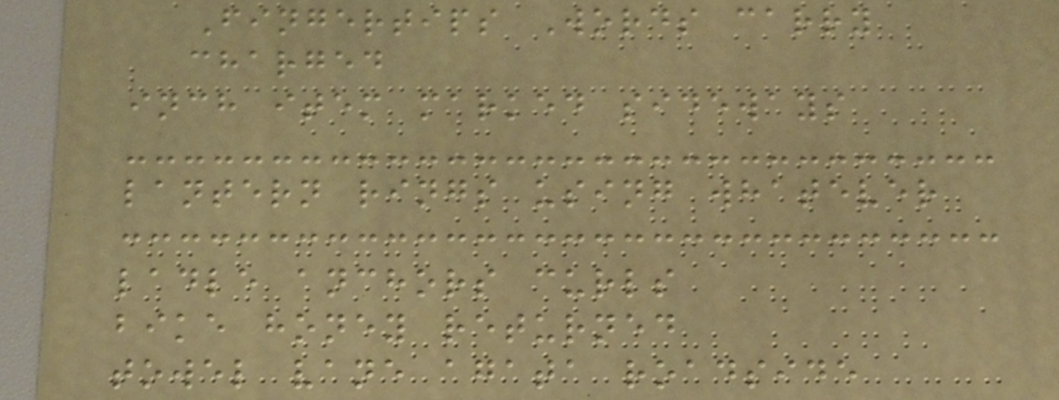Fingertips Words carry
charged
inch item marked sideways
lantern rings using whatever
ladle anchors curls
bike honey returned
towel vane agata roadside
